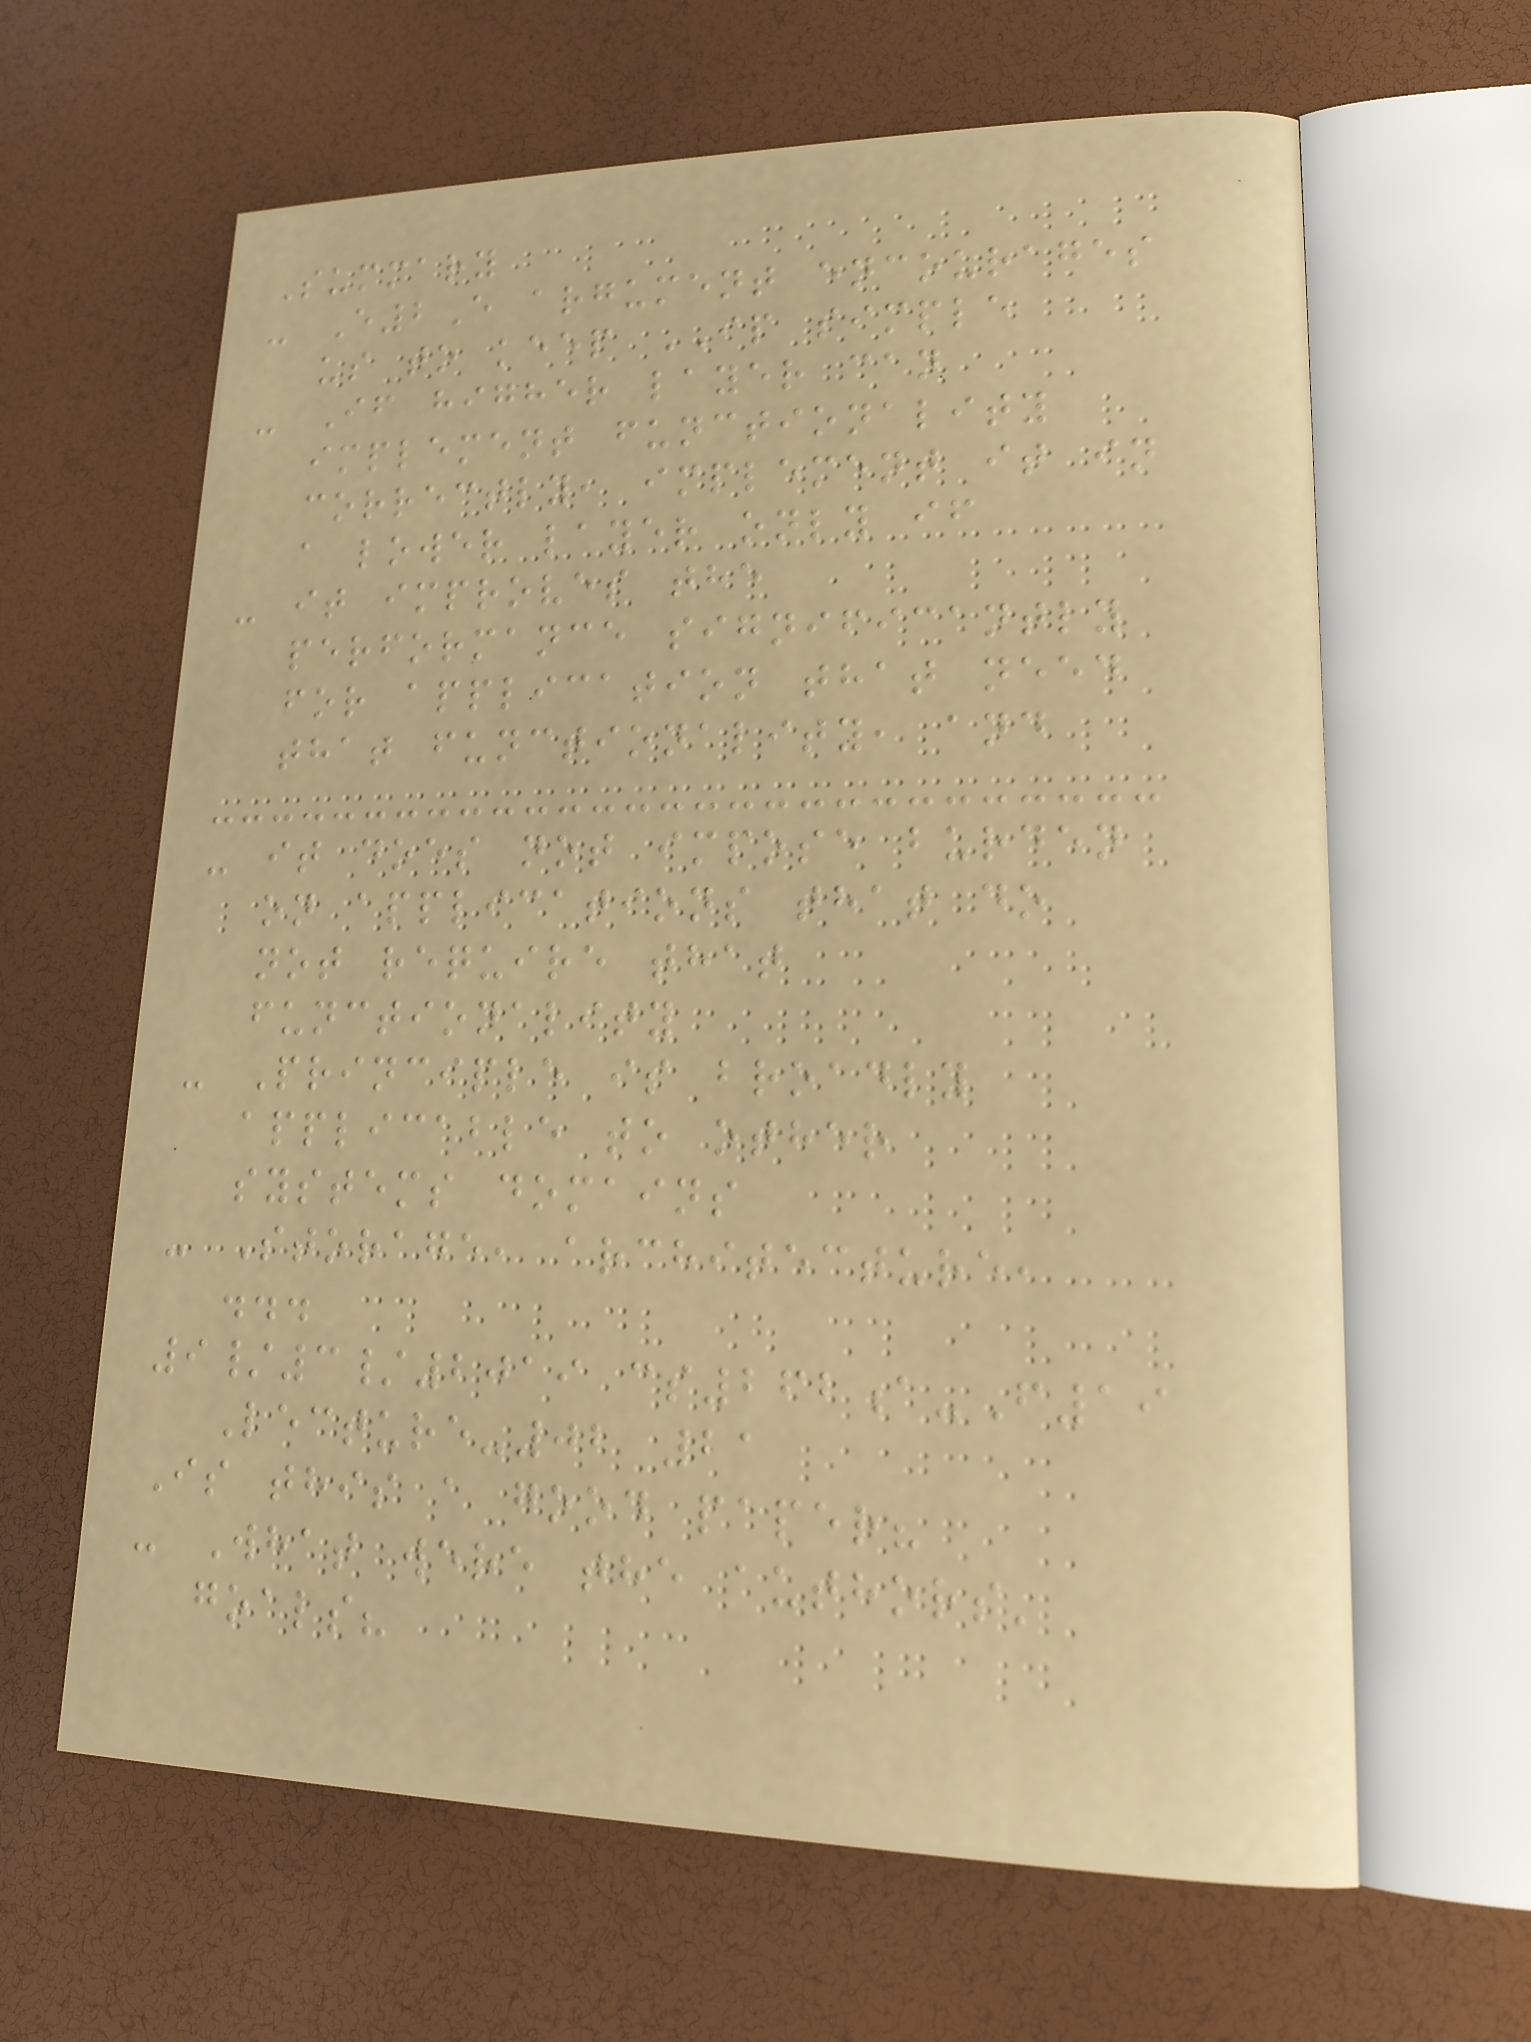Summary
- E2E argument encourages
us to keep IP simple
- If higher layer can
implement functionality
correctly, implement it in
a lower layer only if
- it improves the
performance significantly
for application that need
that functionality, and
- it does not impose burden
on applications that do
not require that
functionality
- Principle is broadly
applicable to other
systems domains
- Storage, architecture,
...
9/3/2019 cs262a-F19
Lecture-02 21
Is this a good paper?
- What were the authors'
goals?
